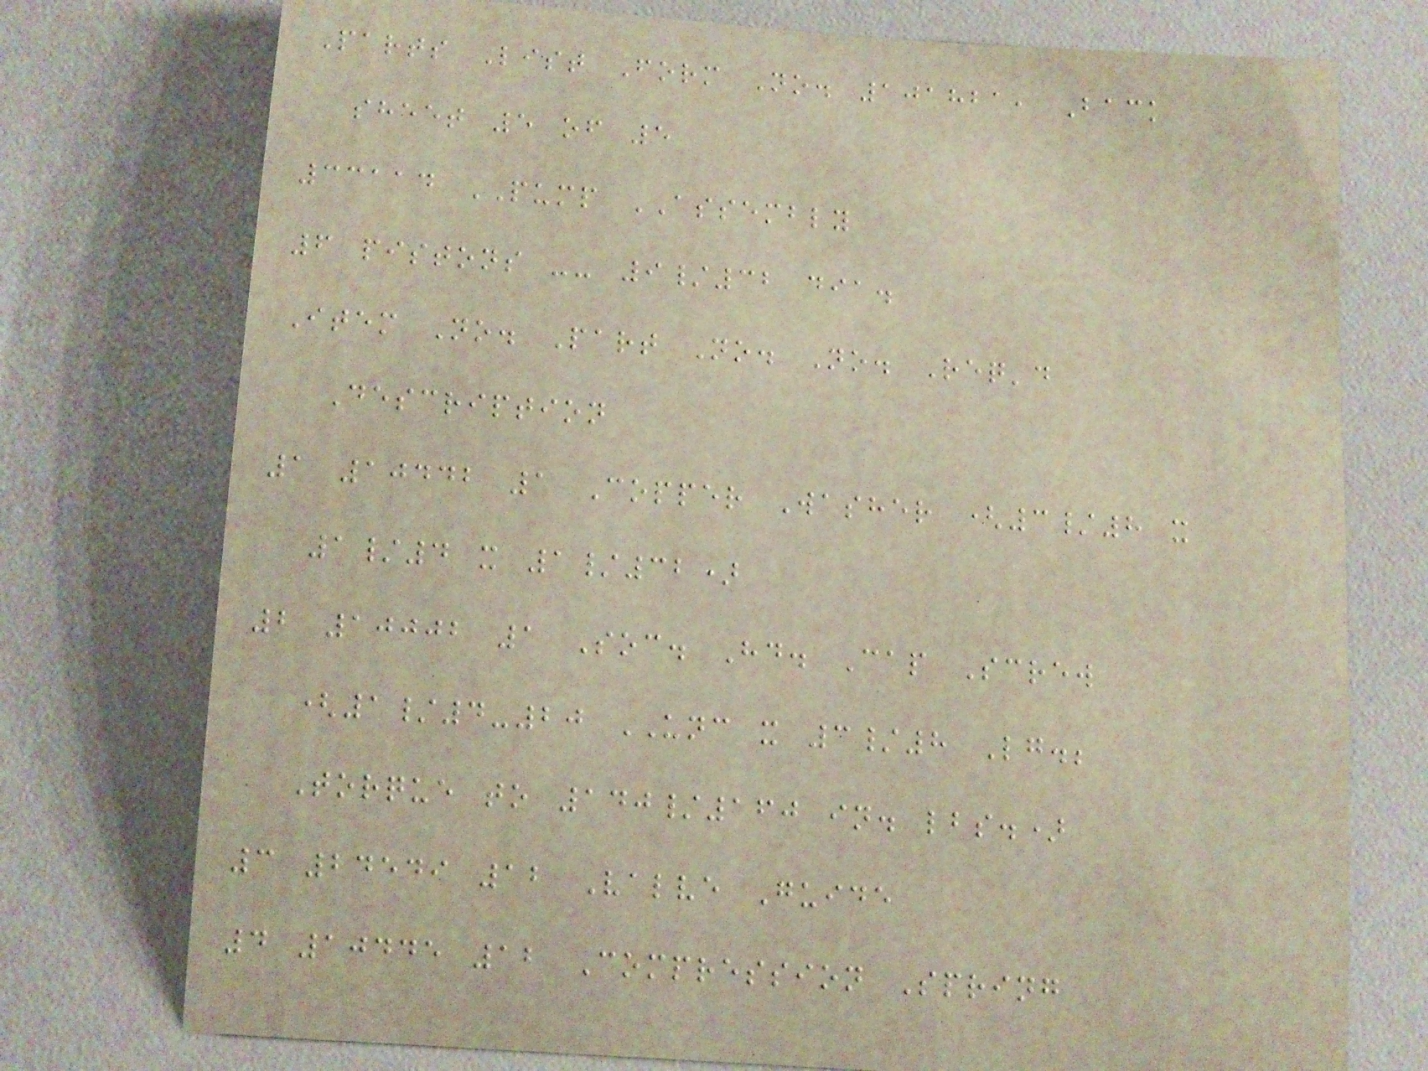Parts List Form No. 101821, Back
sheet 5 of 5
33114 PUMP ASSEMBLY
6 pistons -- 9/32 dia.
Item No. Part No. No. Req'd
Description
1 10442 1 Copper Washer (3/8 x
1/4 x 1/32)
2 10002 1 Soc. Hd. Cap Screw
(1/4-20 UNC x 3/8 Lg.;
Torque to 140/160 in. lbs.)
3 24549 12 Valve Guide
4 10445 12 Compression Spring
